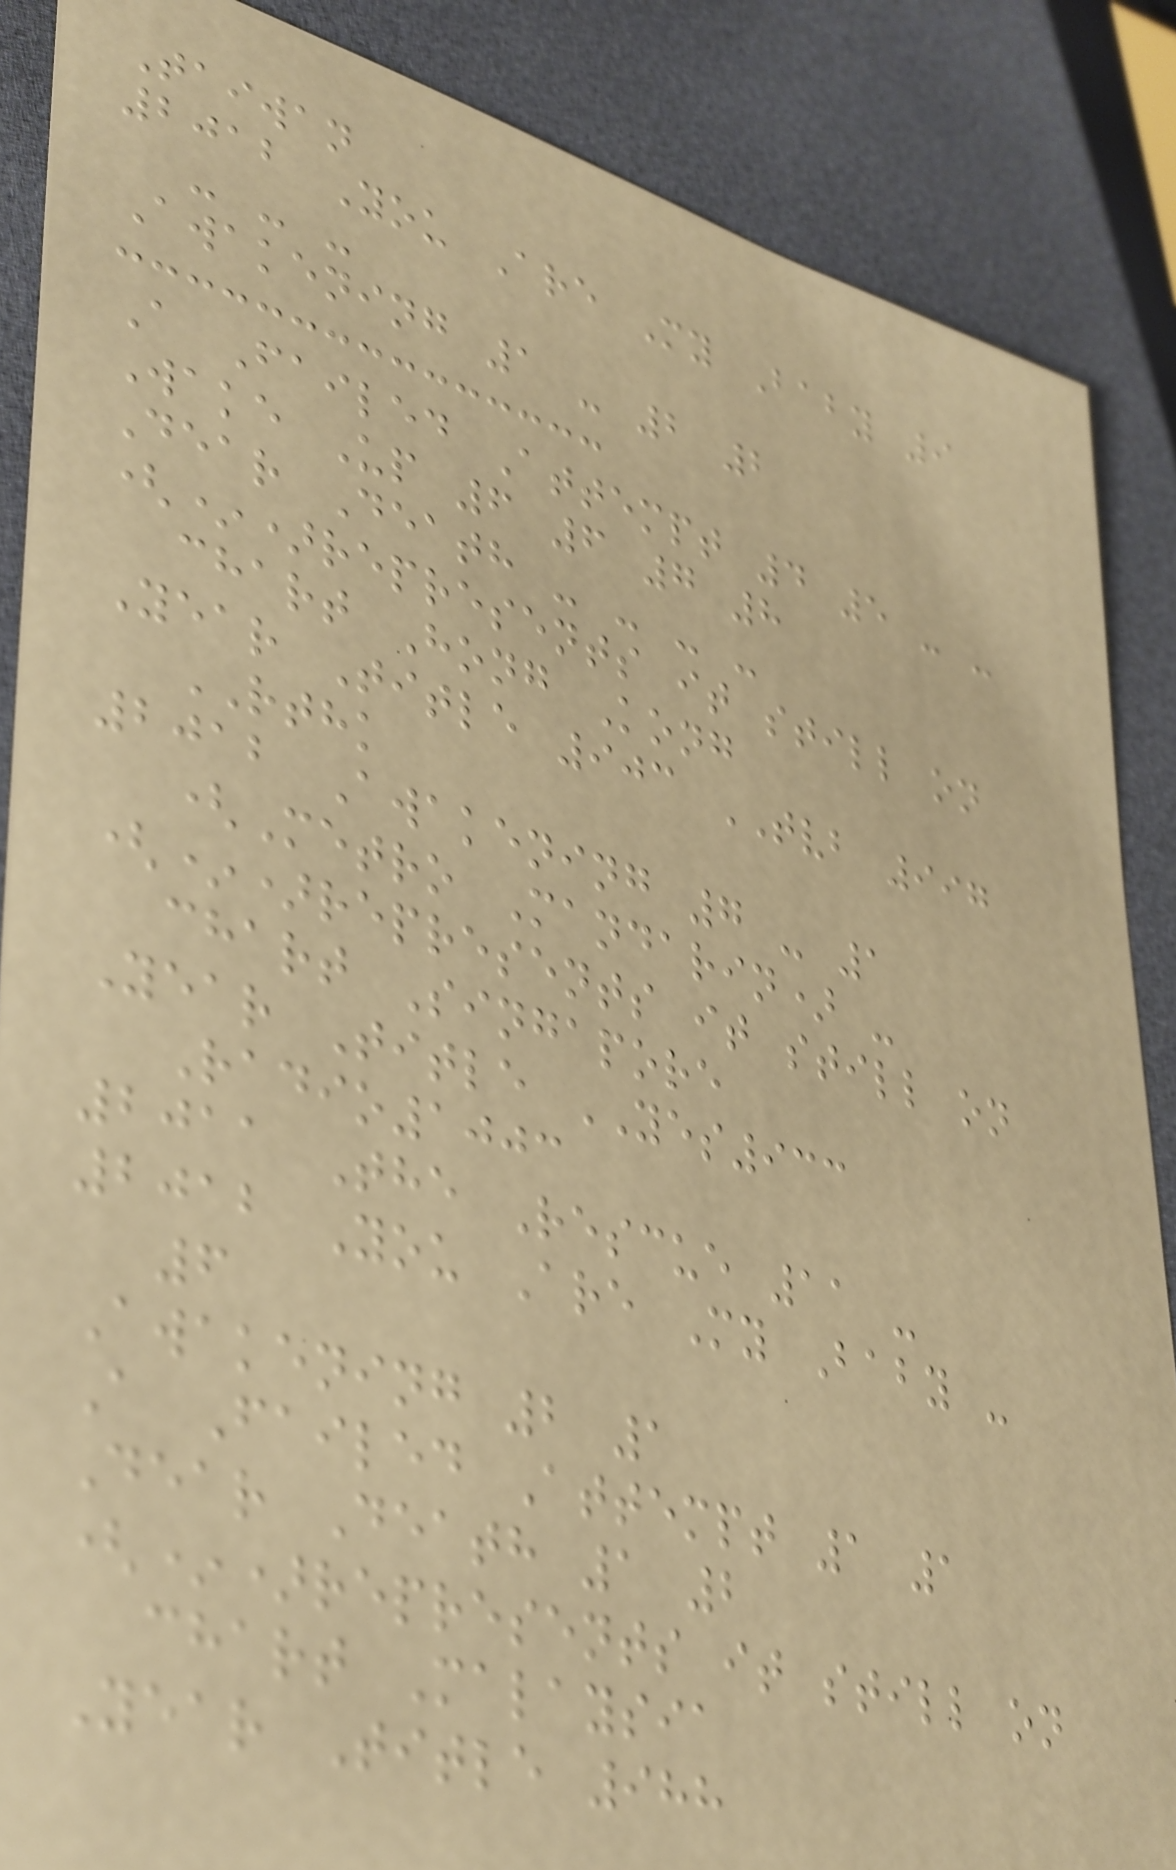Taiwan
2012 You Are My Baby 9
- - -
Awakening 1 - 2 2
A Failed Attempt 4 5 - -
Wake Up 6 6 7 8
Dear Death - - - -
(*)represents it still on
chart Hong Kong
Year Title 903 TVB 997
RTHK
2012 Awakening 7 - 1
(Metro Mandarin) -
(*)represents it still on
chart Singapore
Year Title YES933
Radio1003
2011 The Rescue 11 -
2012 You Are My Baby -
6
Awakening 2 1
A Failed Attempt 1 1
Dear Death 1 2
(*)represents it still on
chart Malaysia
Year Title 988
